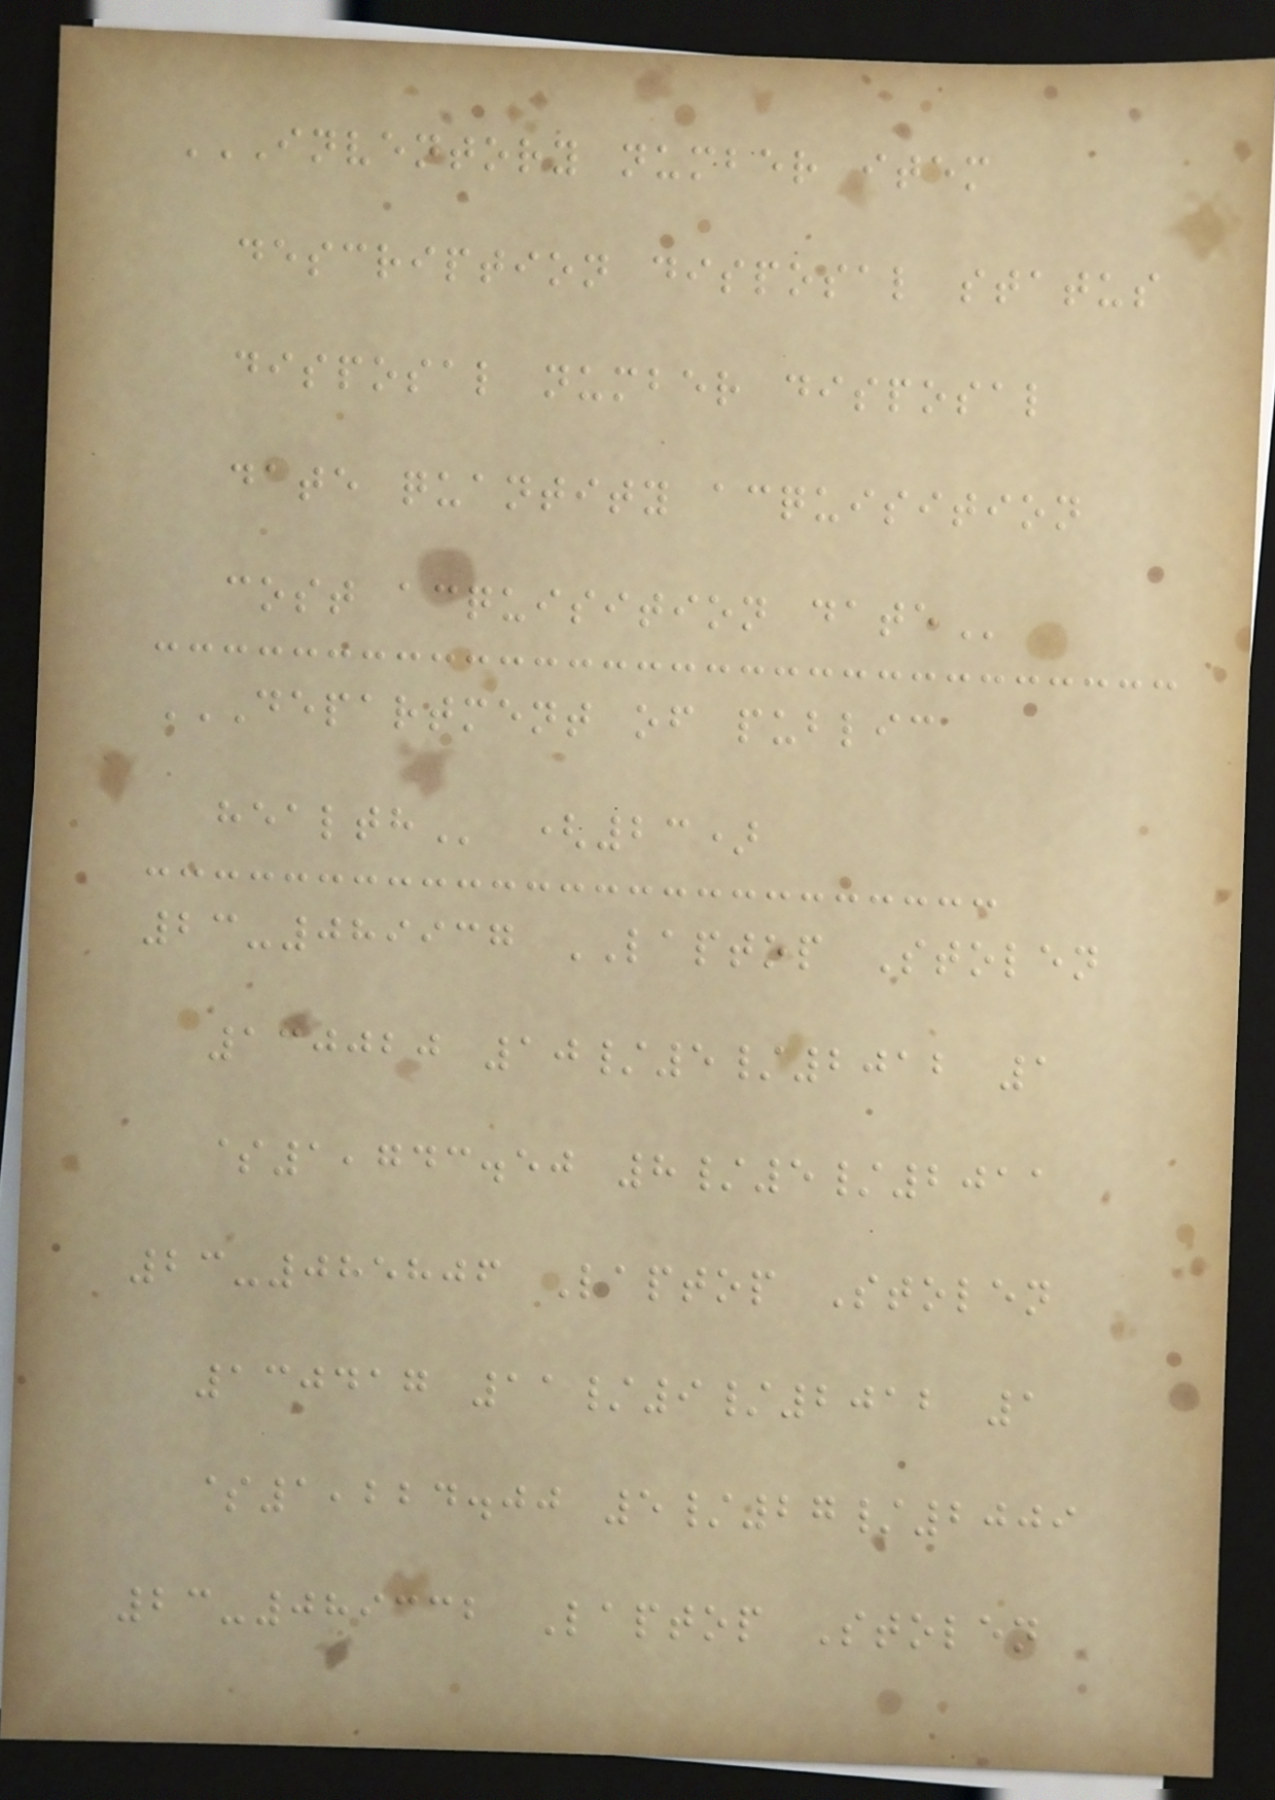INVENTORY NUMBER ITEM
DESCRIPTION DISPOSAL STATUS
DISPOSAL NUMBER DISPOSAL
DATE QUANTITY ACQUISITION
COST ACQUISITION DATE
DEPARTMENT OF PUBLIC
HEALTH (23)
23-089937 LAPTOP Stolen
130020 10/5/2012 1
$1,743.50 8/5/2011
23-085806 Laptop Stolen
130417 11/9/2012 1
$1,224.00 5/27/2009
23-089332 Laptop Stolen
